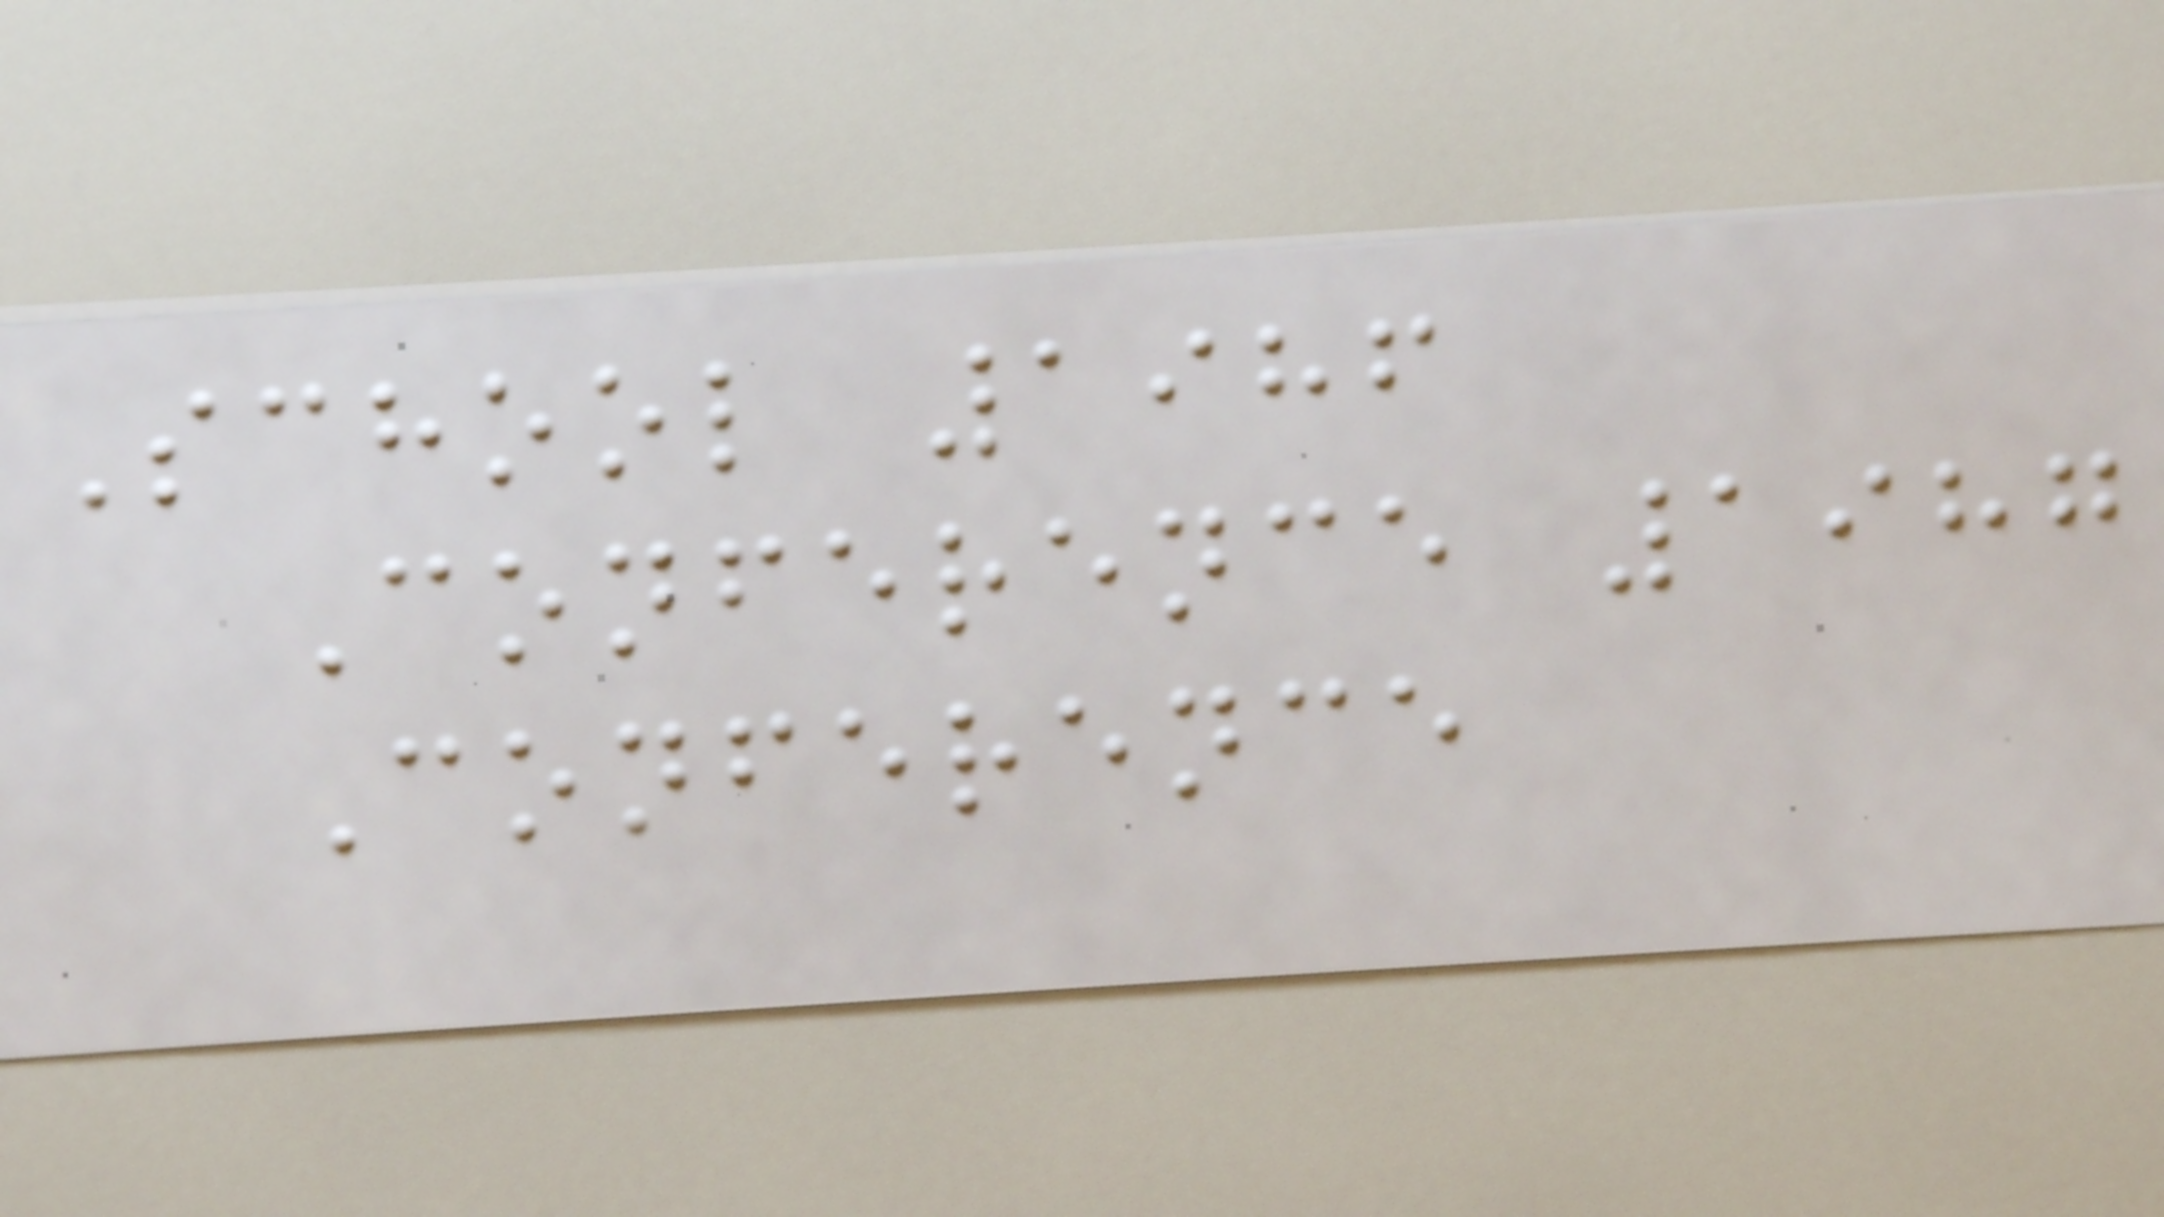School 1986
Conference 1987
Conference
